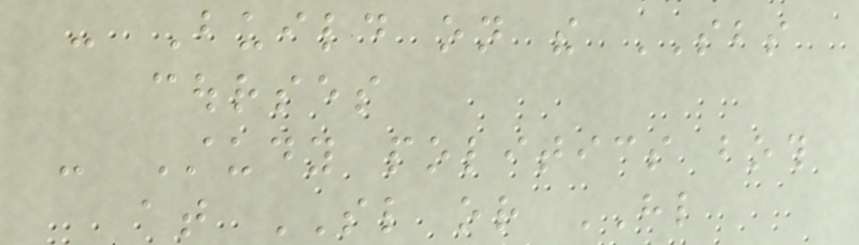- Build on the SBS
courses
- Study politics both
at SL or HL
